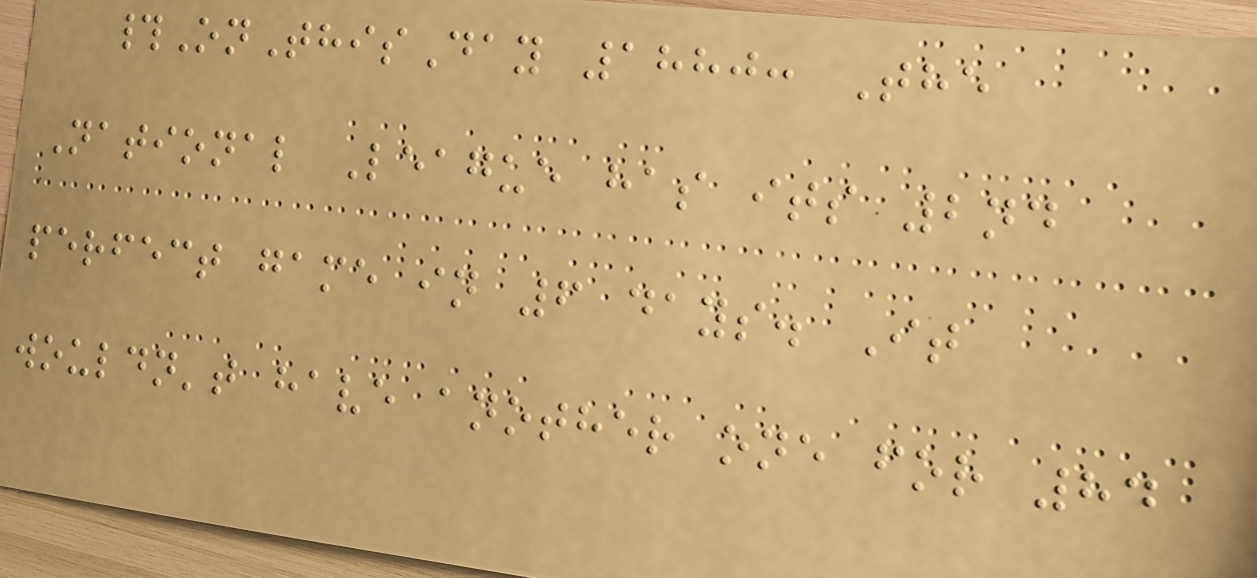#OnThisDay 1880: The
National League has its 2nd
perfect game in 6 days. It
wouldn't have another one for 84
